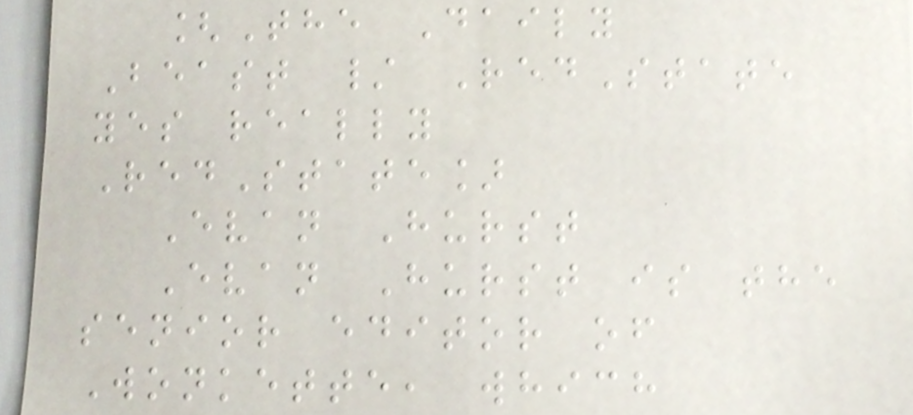[The Daily
Beast / RedState
yes really
RedState]
Evan Hurst
Evan Hurst is the
senior editor of
Wonkette, which
